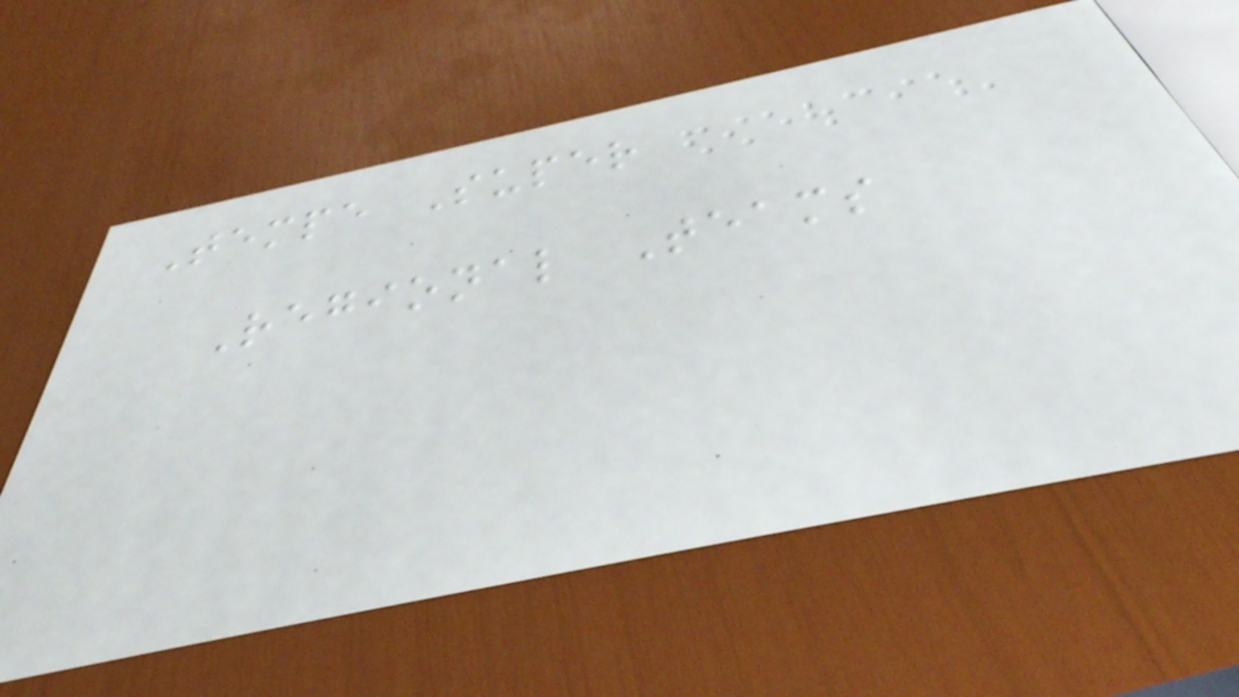Tempe Super
Regional Teams
